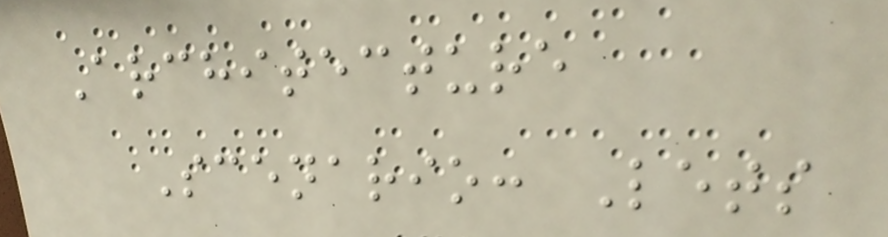Architecture
Scenario: Lets
